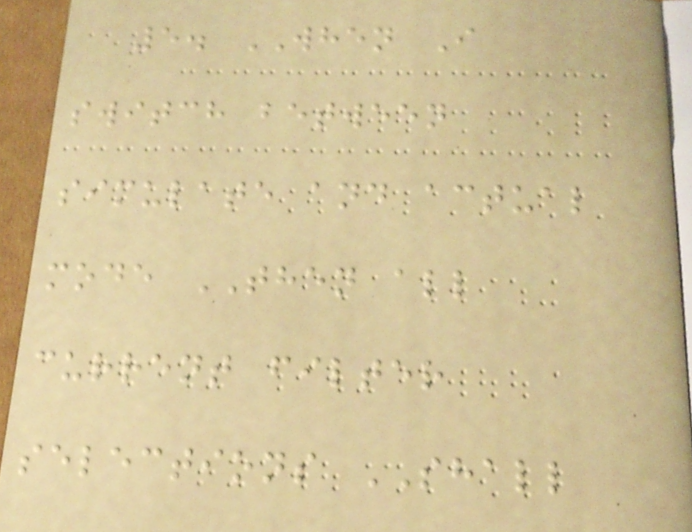5. WHEN I
switch between
simulate and actual
mode THEN all
current filter
selections SHALL
